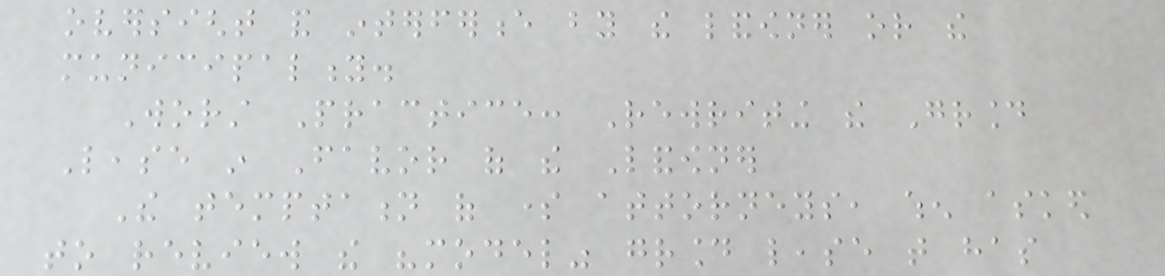oversight and interference by the landowner or the
municipality.
Worst Practice: Rewriting the Ground
Lease in Favor of the Landowner
The temptation of some attorneys, when asked
to review the "model" ground lease that has
